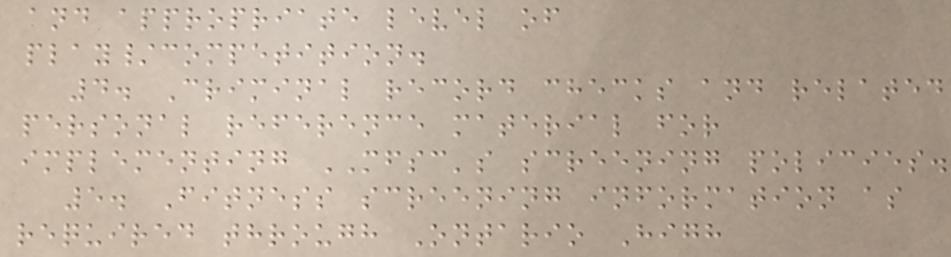and appropriate level of
play/competition.
4. Criminal record checks and related
personal reference material for
implementing MFSC's screening policies.
5. Fitness screening information as
required through Ontario High
